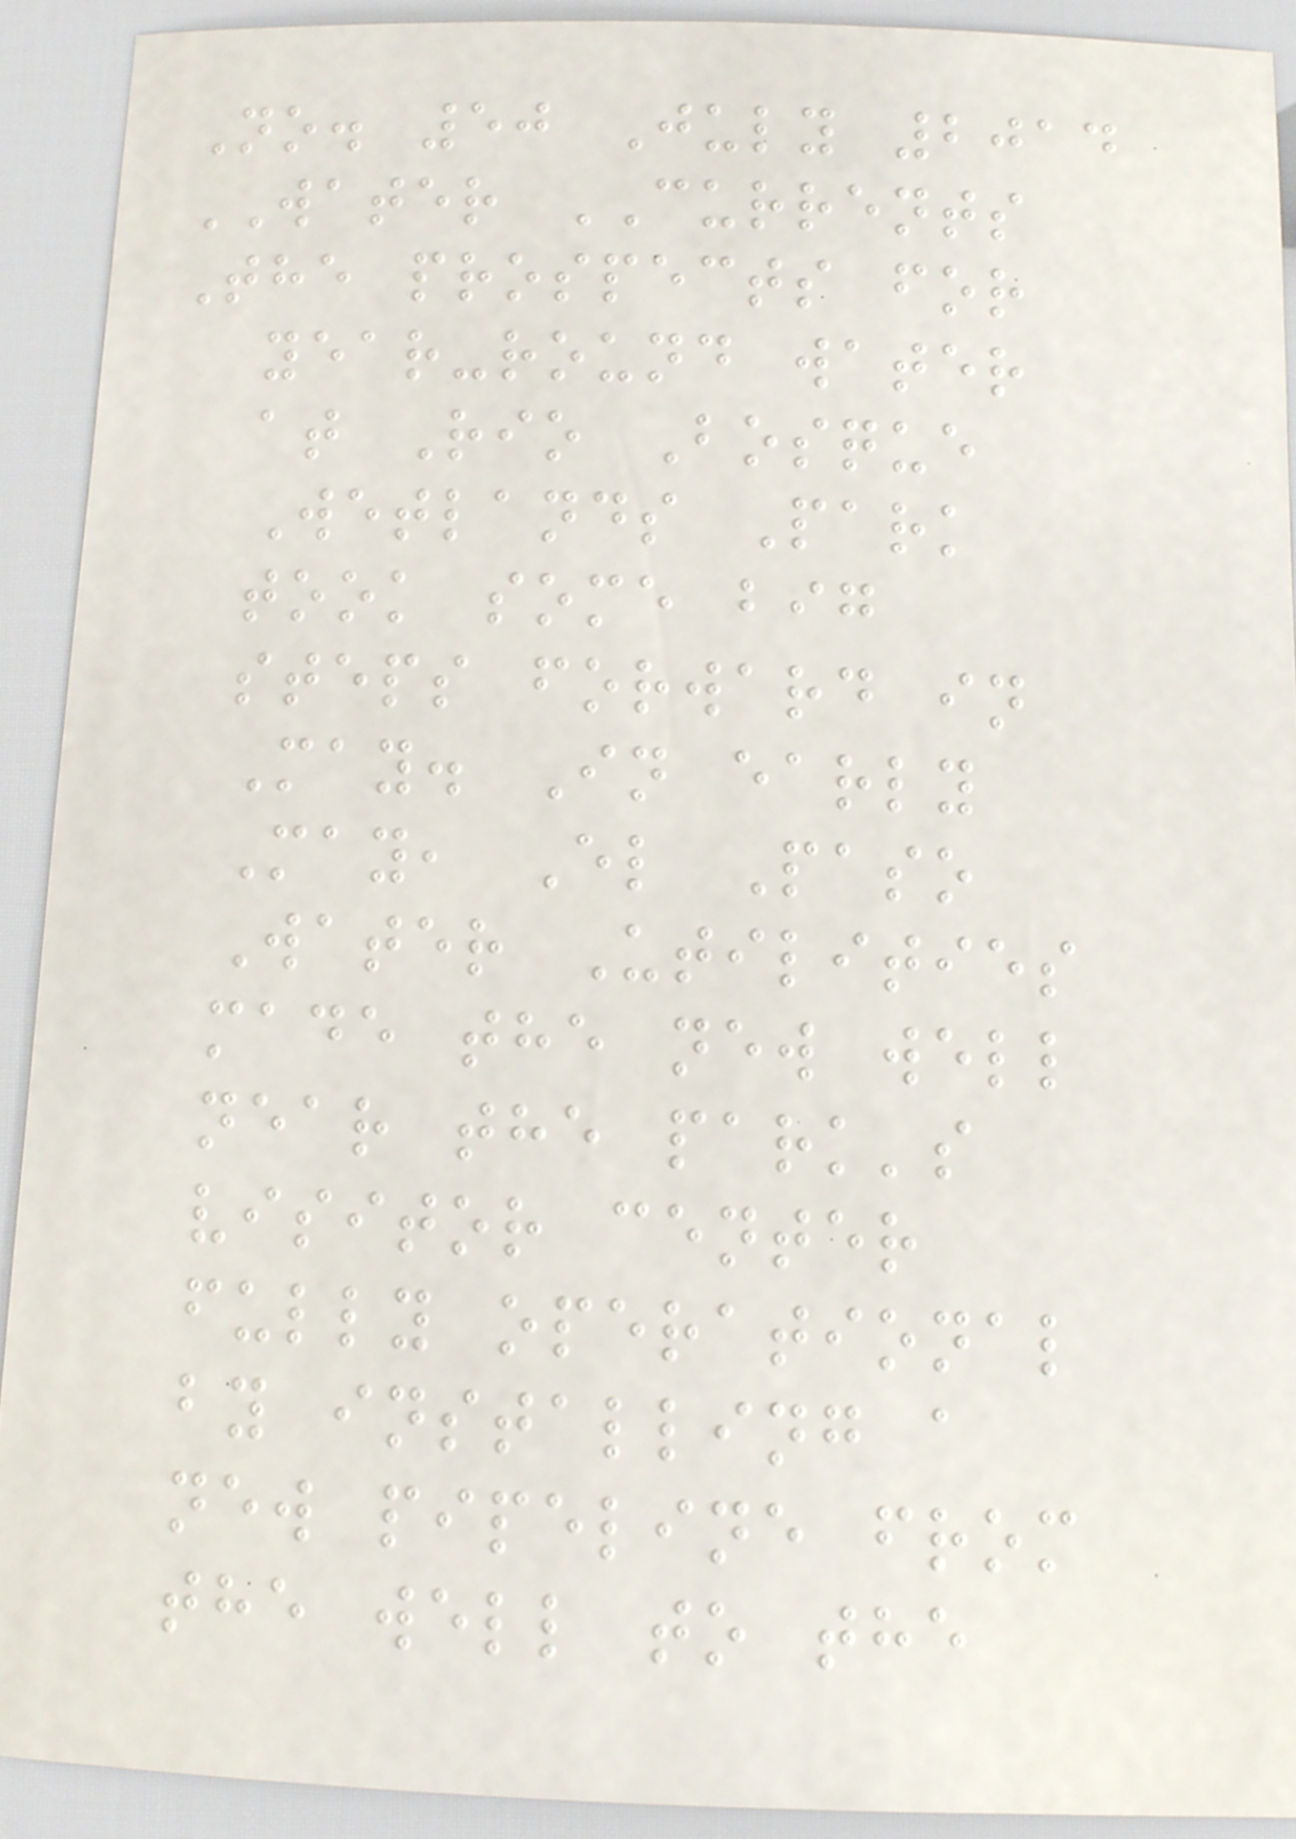No. 50 July 2014
WATER CURRENTS
The prospects for
year-round water
at Rio Bosque
Wetlands Park
took some big
steps forward in
May. In early
May, El Paso
Water Utilities
made the new well
near the park's
visitor center
fully operational
by installing a
new pipeline from
the well to the
